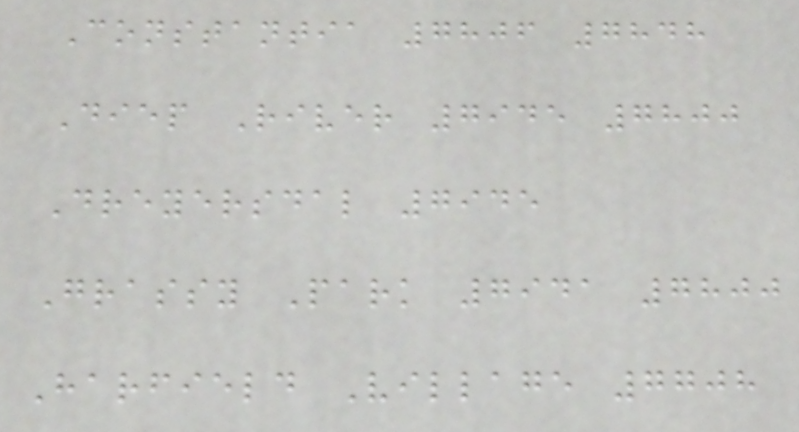Constantia 7806 7848
Diep River 7945 7800
Dreyersdal 7945
Grassy Park 7941 7800
Harfield Village 7708
